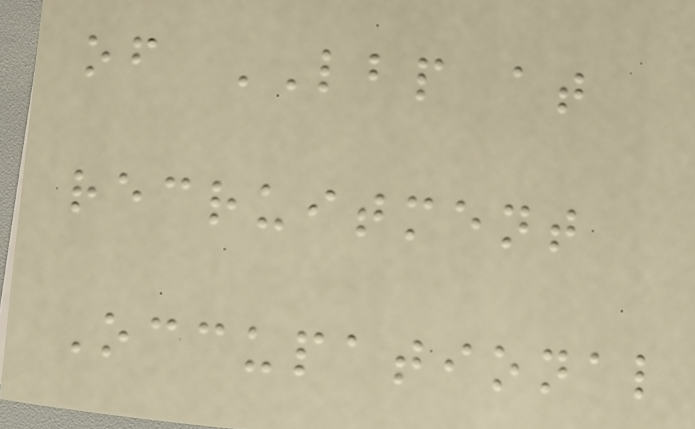of LBP at
recruitment
Occupational
